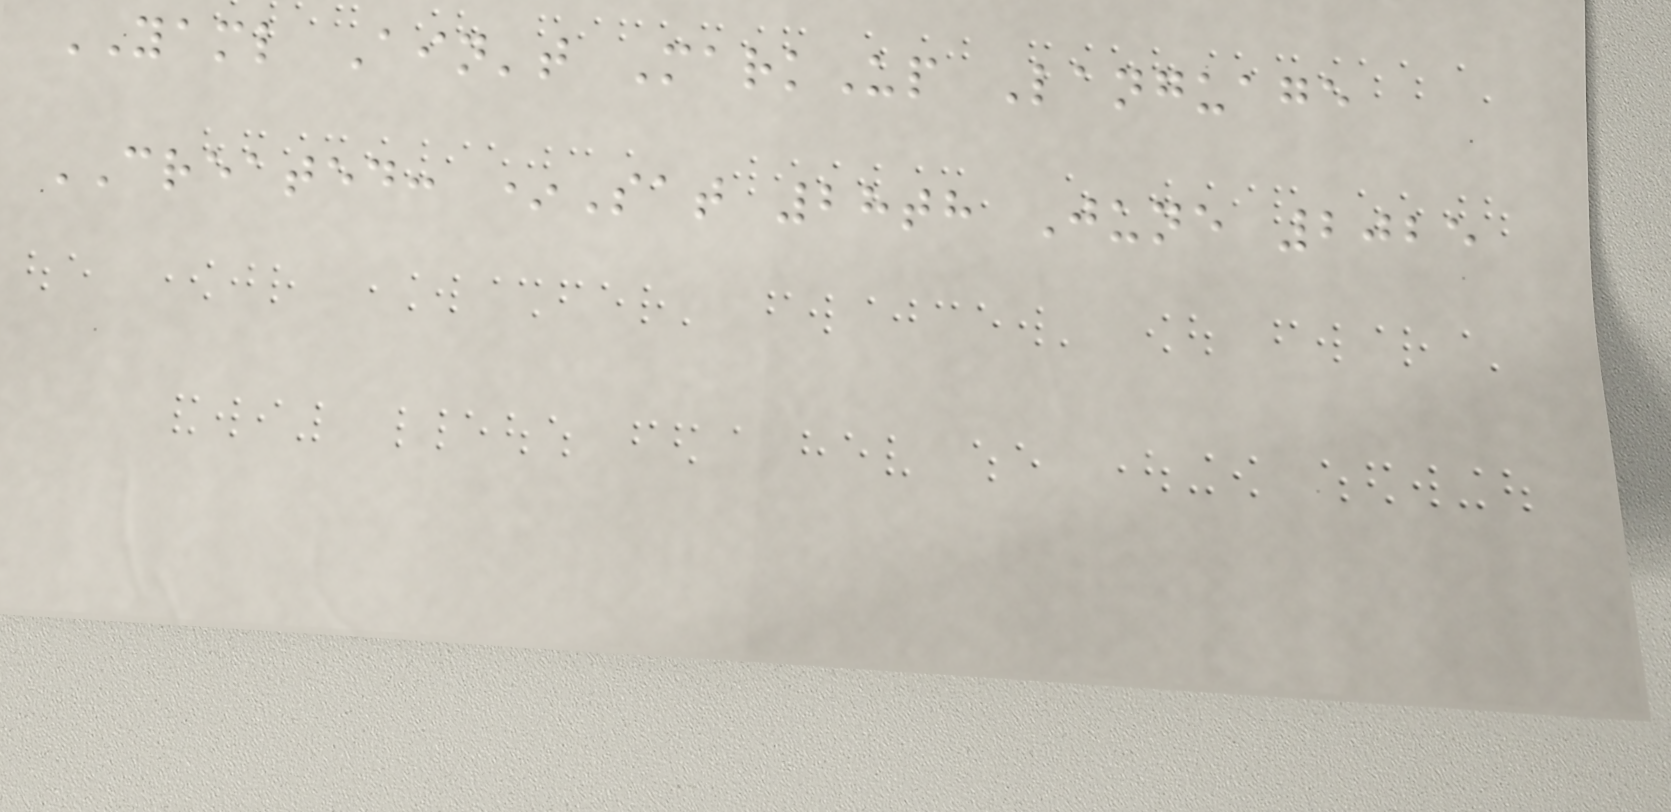YAML Ain't MarkUp Language
CREATED: *Sat 28th June 2025
